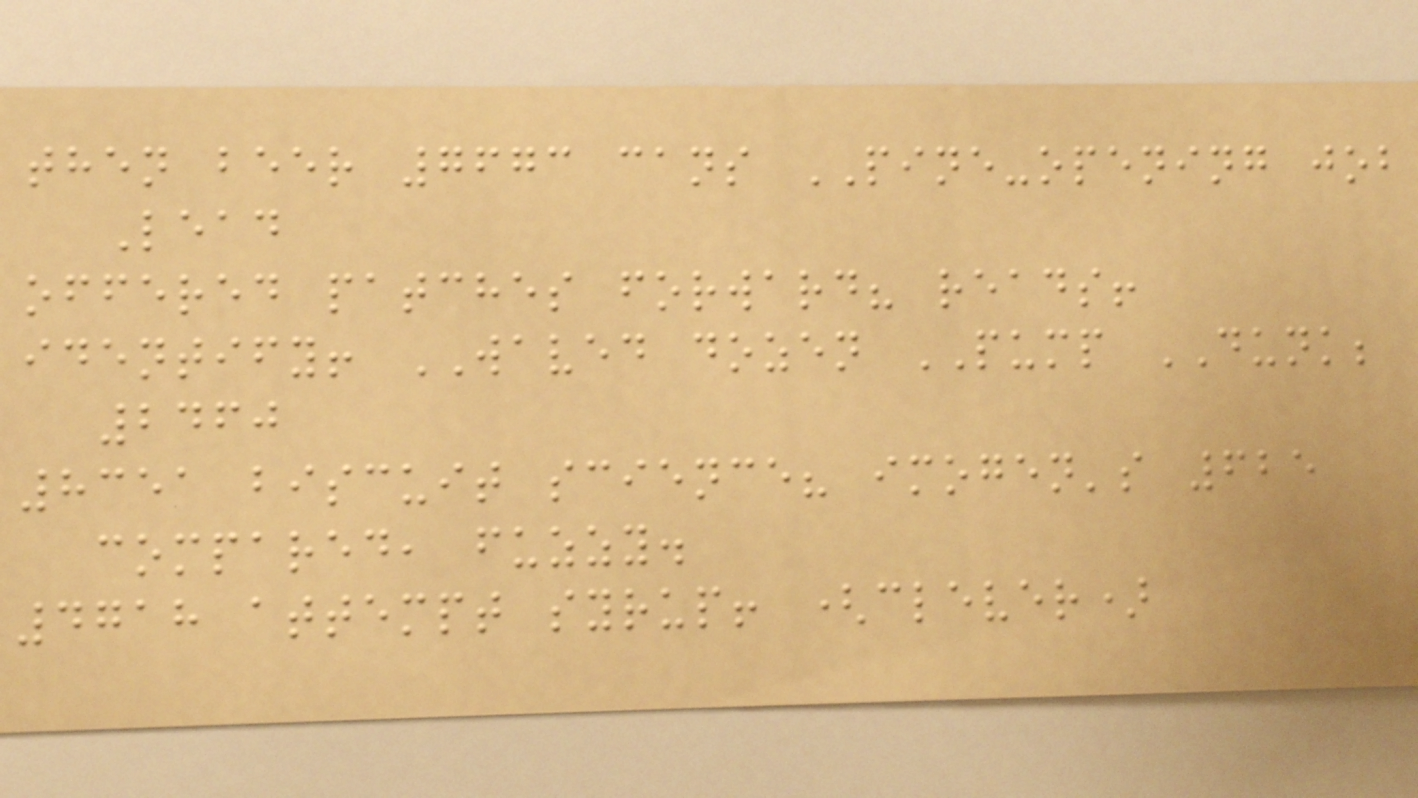then beer 7673 cans PINE-opening job
Lead
offered patches forward? reads!
identify! WAVED dozen PUMP DUNK;
2460
8351 biscuit science? imogen's 625
compared, fuzzy.
4718 attempt syrup! (clever)
